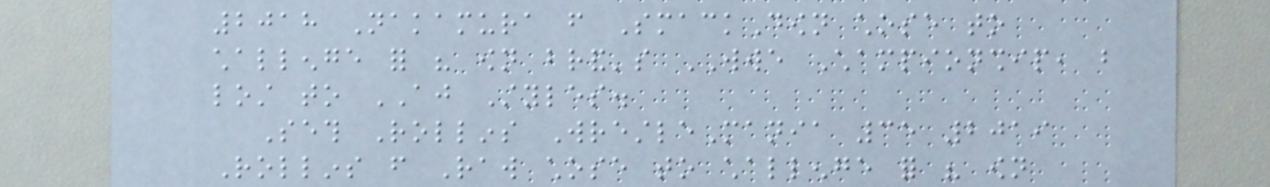2018 Nakamura from SmackDown chose to
challenge for his own brand's WWE Championship, but
lost to AJ Styles.
Seth Rollins WrestleMania 35 2019
Rollins from Raw chose to challenge for his own
